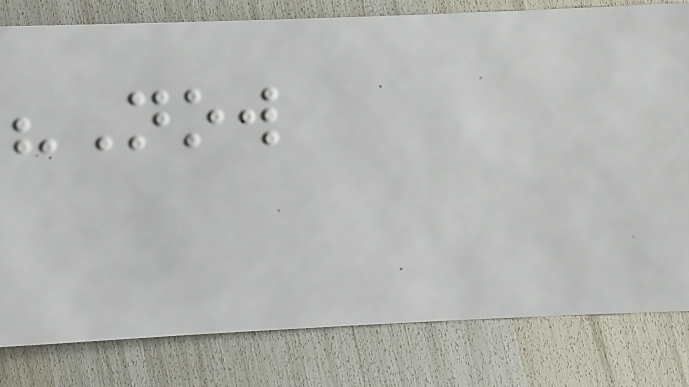"Now
